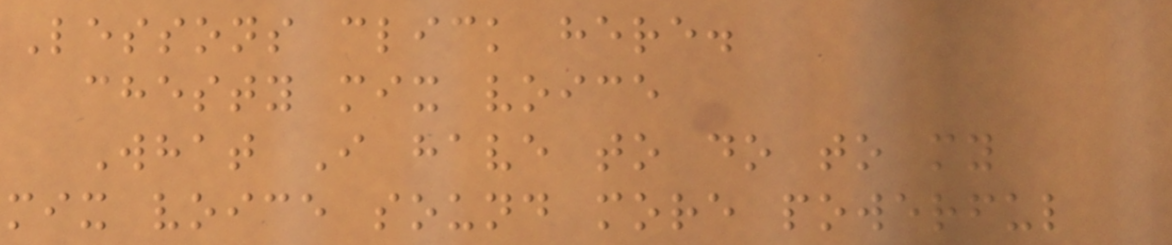Lessons click here.
chesty mix voice
What I have to do to my
mix voice sound more powerful
